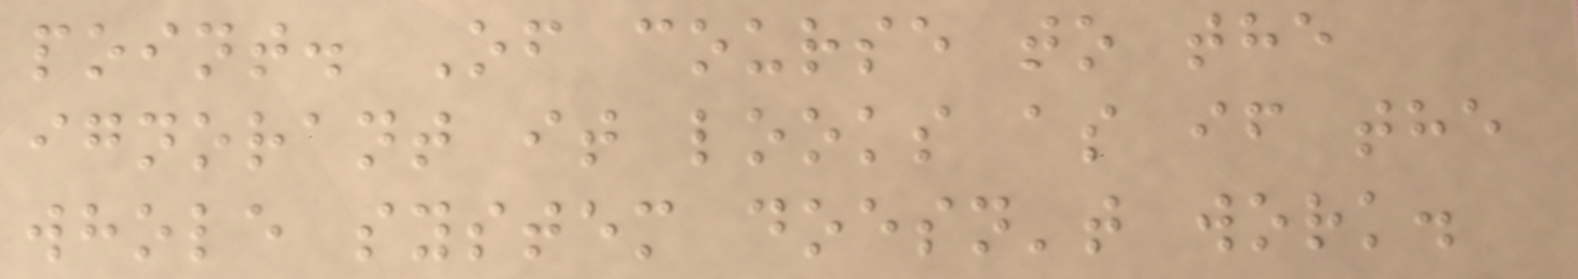point. Of course to the
ignorant it looks as if the
whole system doesn't work.
